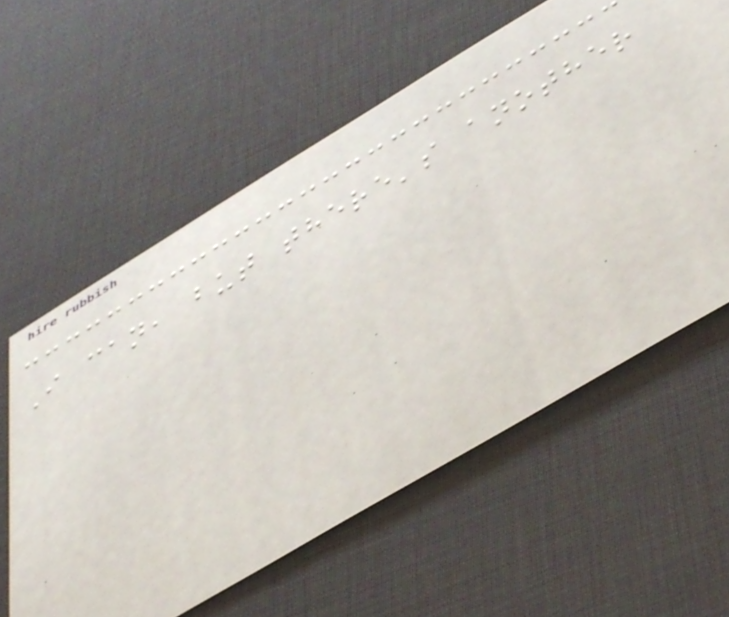I can, but there's another
